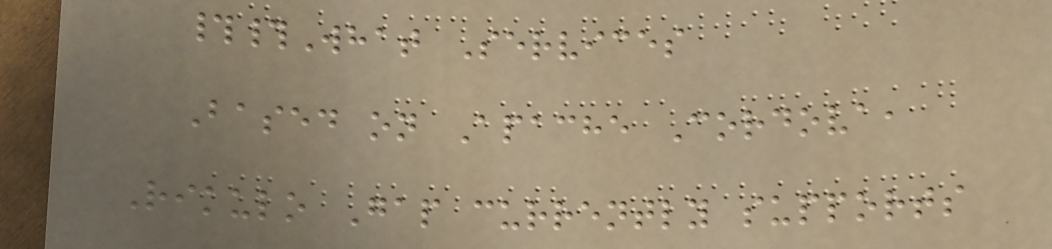##What Services
Based on Apache Cordova,
Rikulo Gap currently supports
